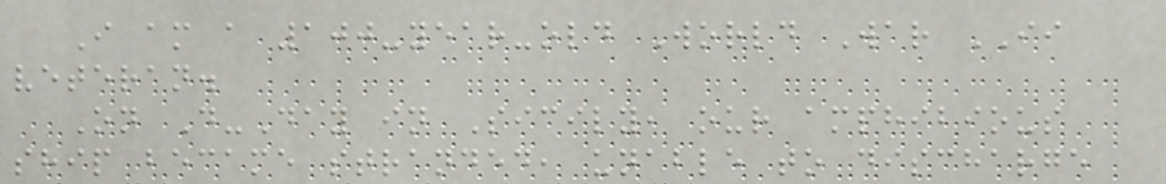I am a 100-year-old World War II
veteran.
On D-Day in Sicily, our amphibious
ship became stranded, unable to discharge
